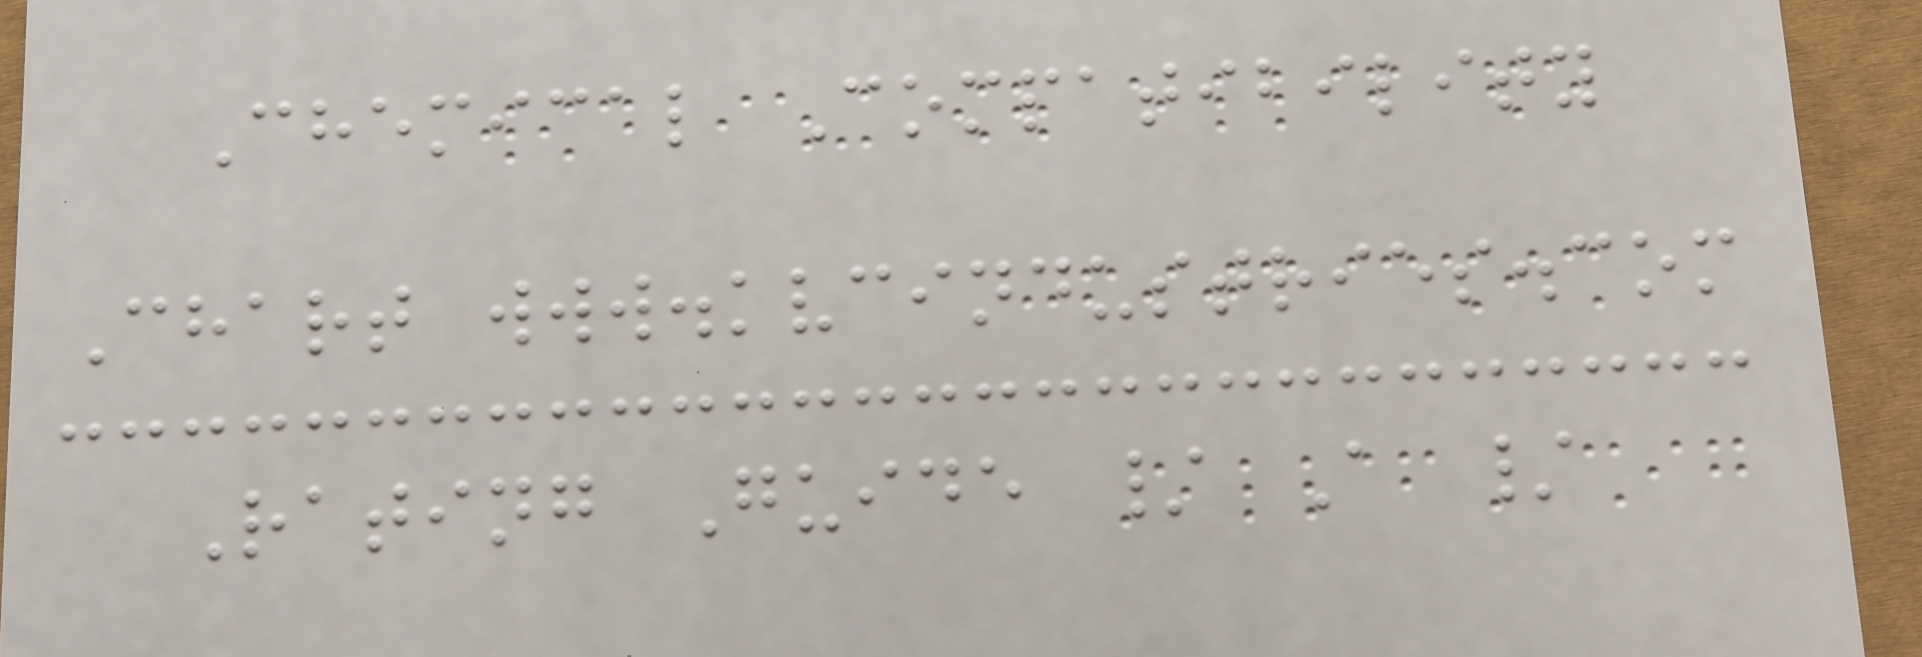Chemical Compatibility
Chart www.kvcindustries.com
Rating Guide / A /
